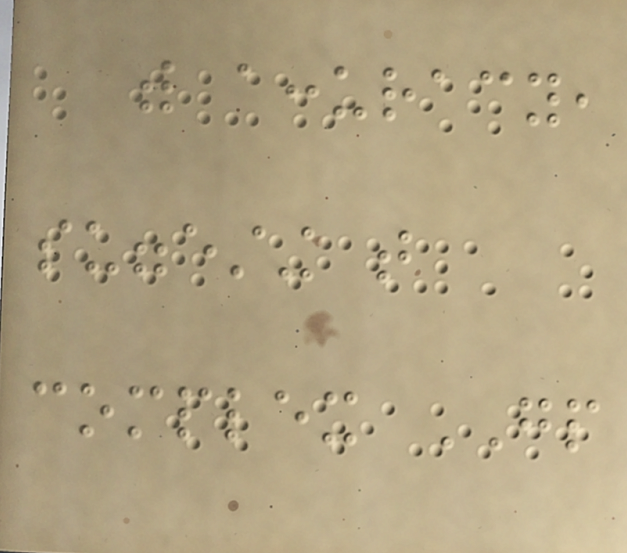with accuracy,
suggesting that
complex GP
